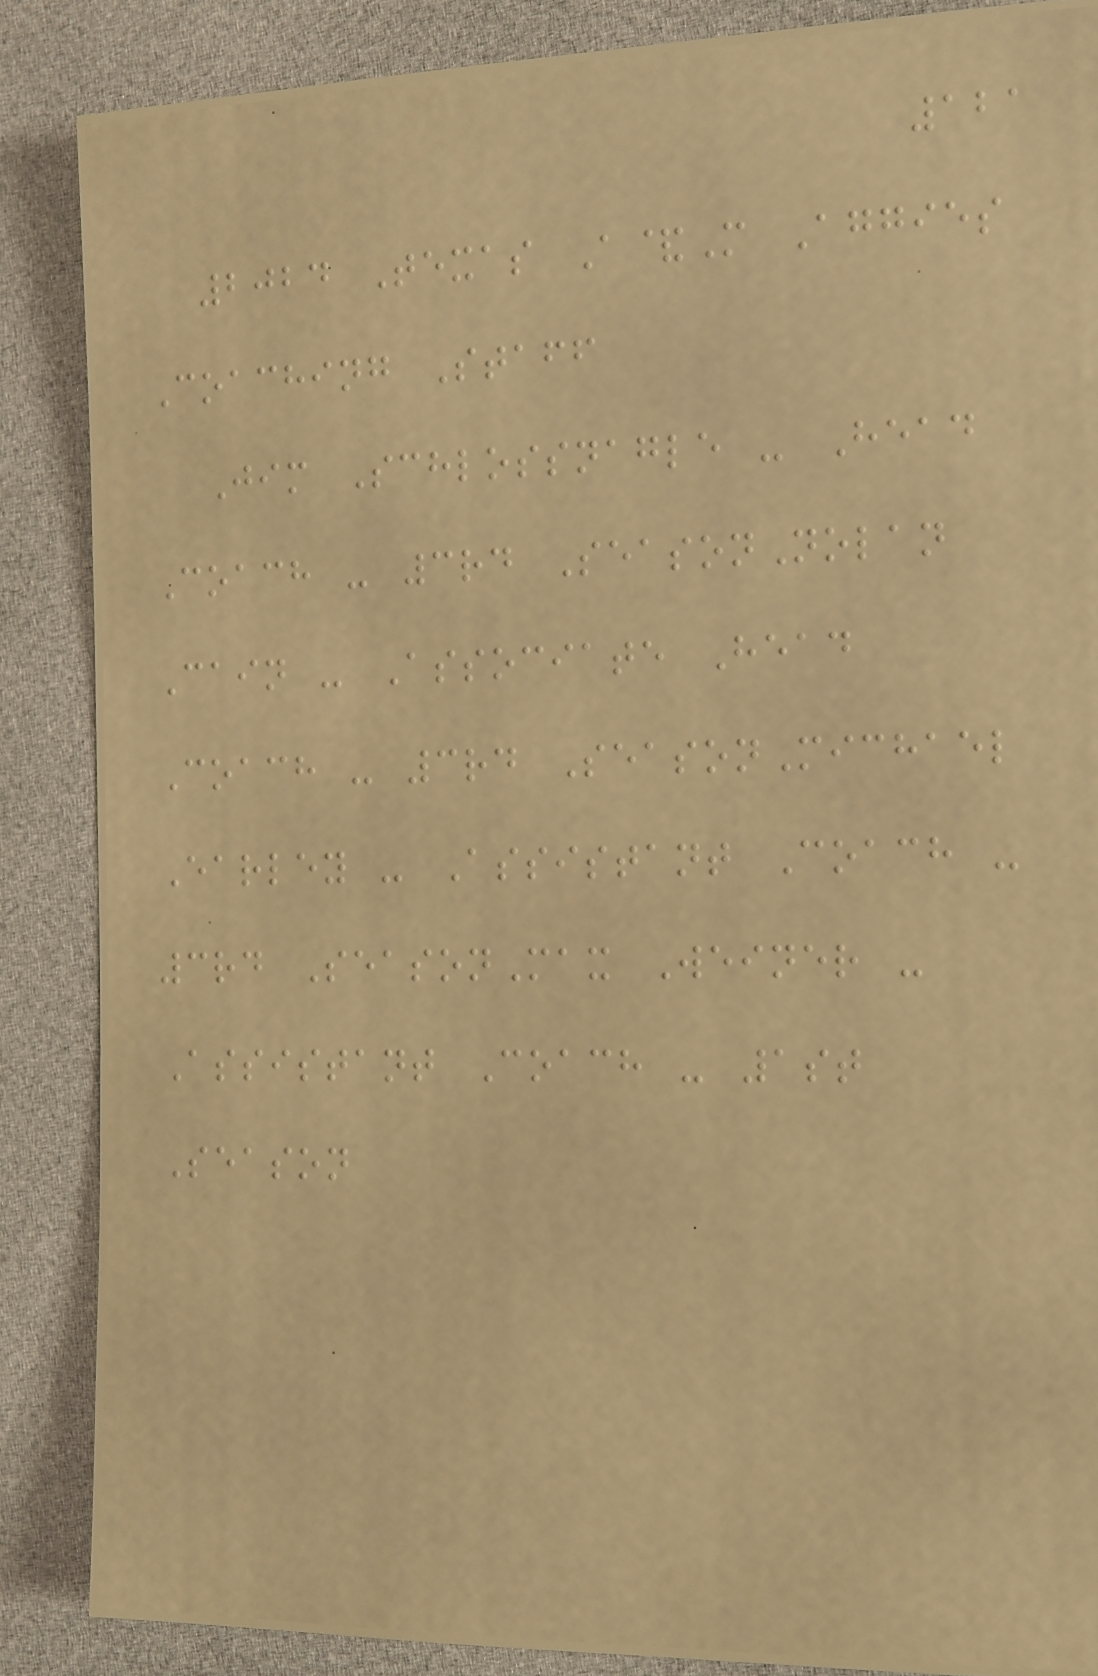121
2024 Texas A&M Aggies
Coaching Staff
Jim Schlossnagle - Head
Coach - 3rd SeasonNolan
Cain - Associate Head
Coach - 3rd SeasonMichael
Earley - Assistant Coach -
3rd SeasonMax Weiner -
Assistant Coach - 1st
Season
